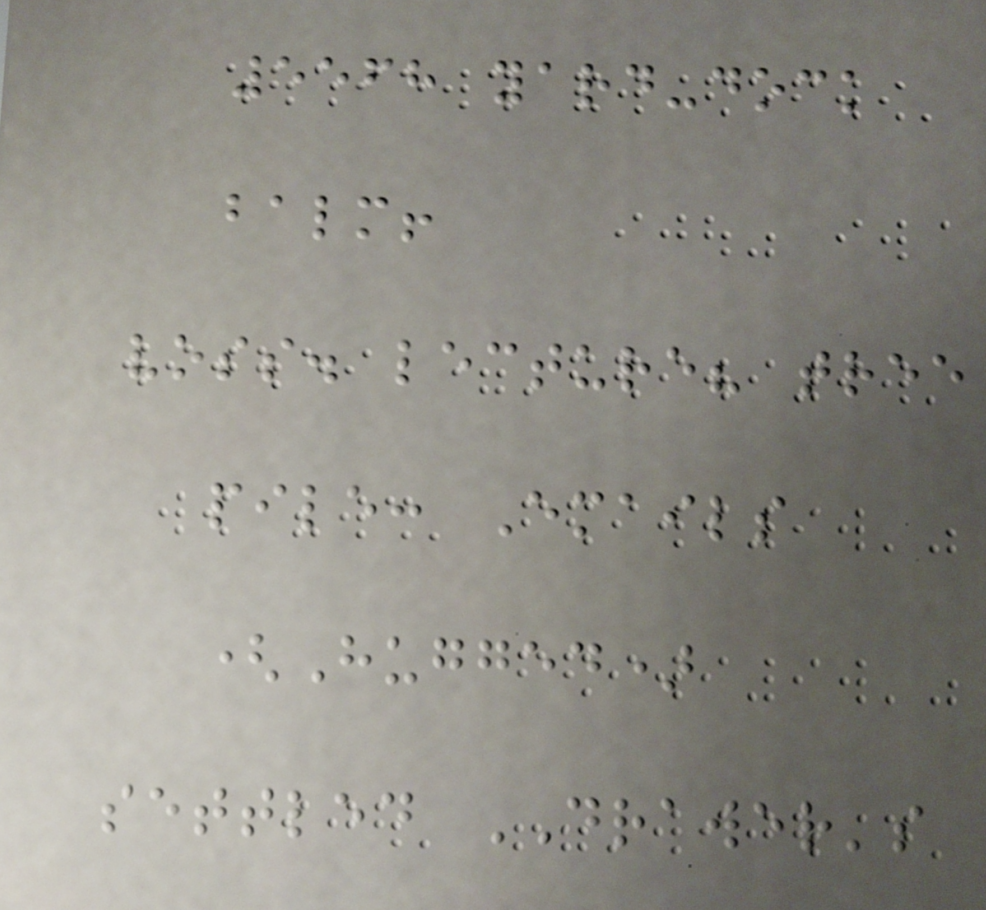5568 yard-dock
balm!
voss. lecture? tree
pile: Emails
(Hugged)
settled DRAWER's
